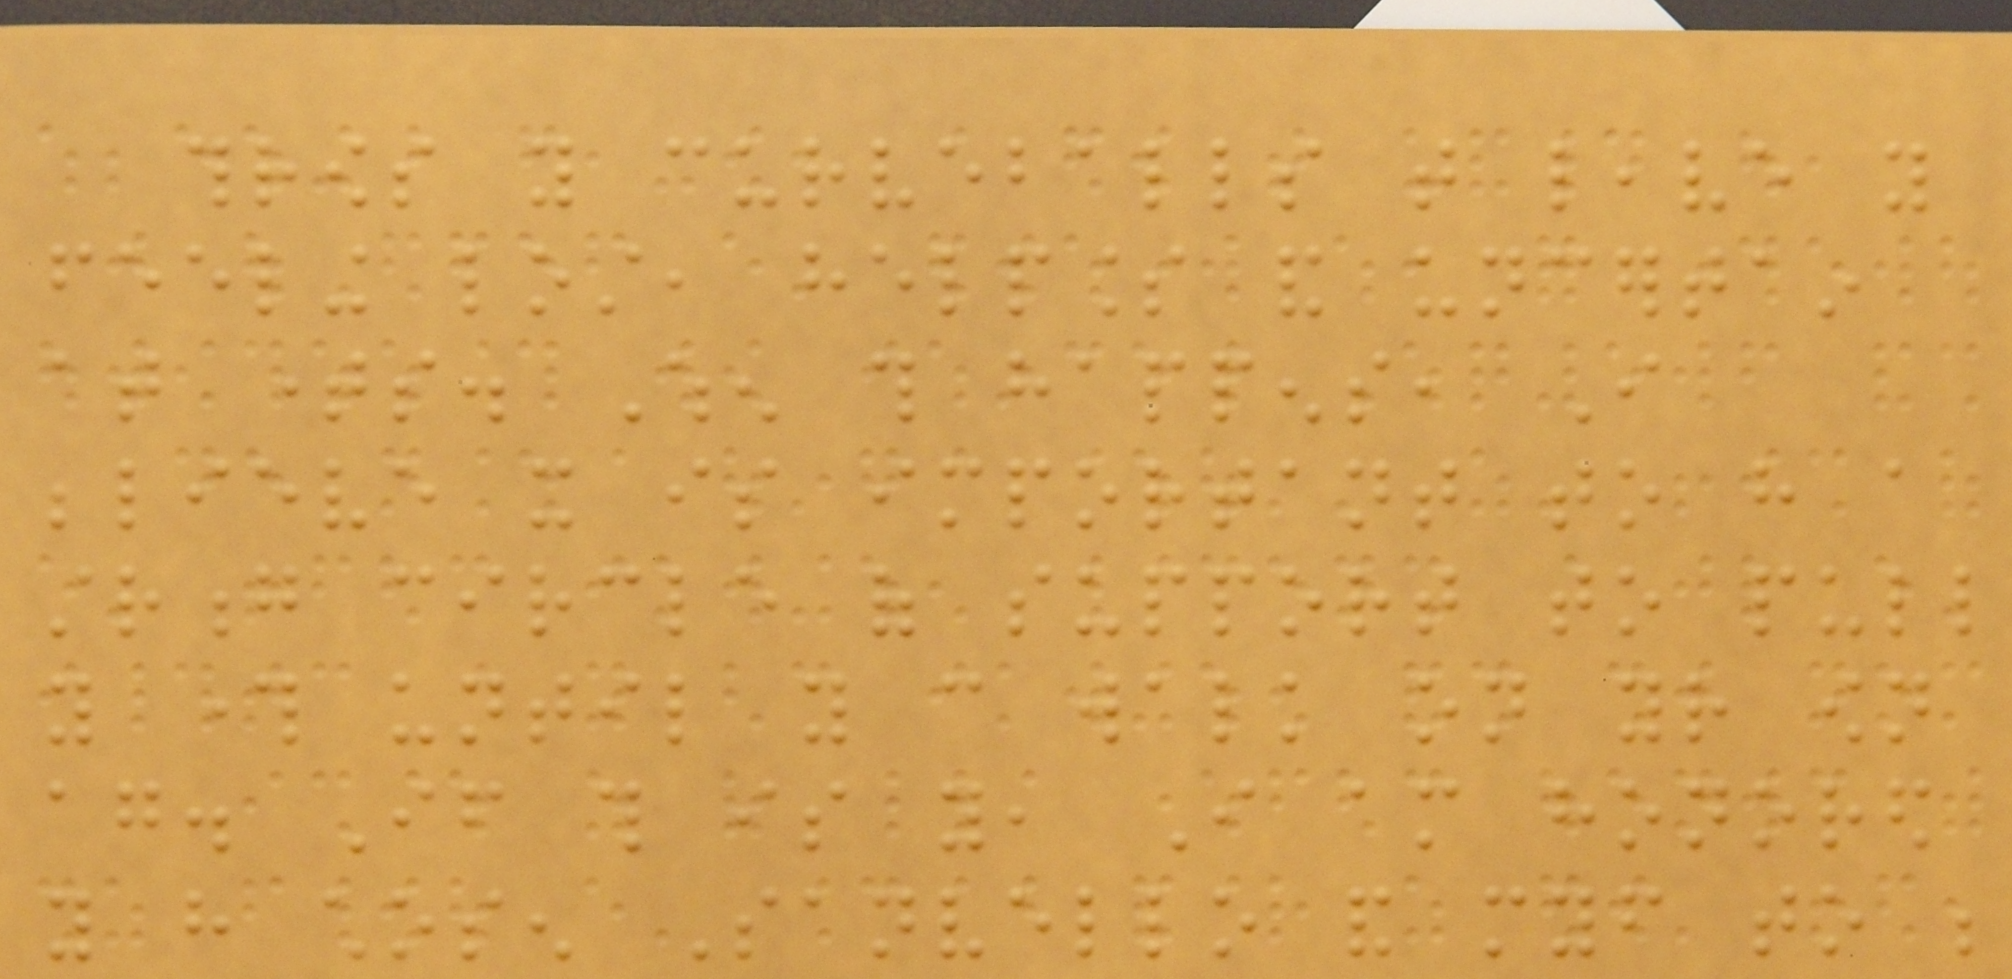throws you curveballs that leave you
feeling lost, helpless and uncertain
at times. When this happens, I
believe it is important to have a
strong circle of support to pull
you through until you can walk on your own
again. If this is you, I am honored
you have chosen Sanvello and myself to be
